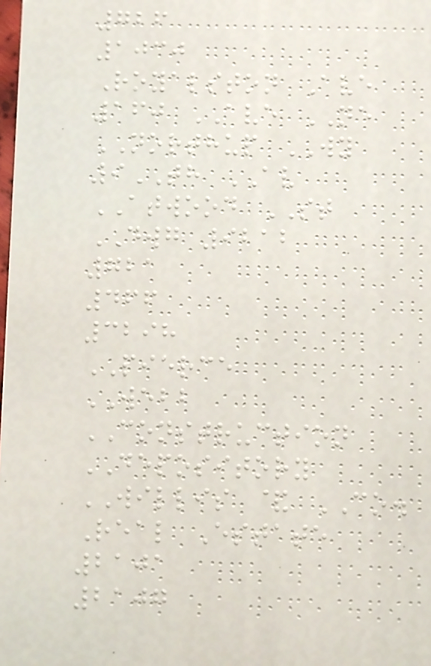726
1030
Royalston Ave
160 AVE NE
NORTHUP WY
9TH AV
ATWOOD ST
DWG 9212
721
466
3298
PIERCE
WEBB
CONSTRUCTION
DEPOSITORY
WILLIS & CO.
Real Estate
2101
2107
